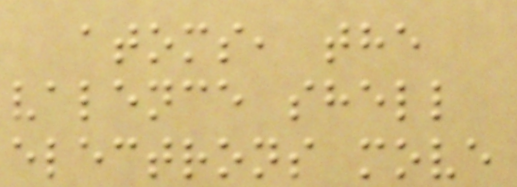atoms, the
valence shell
electrons move
